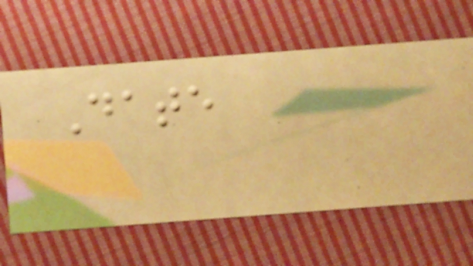Date
